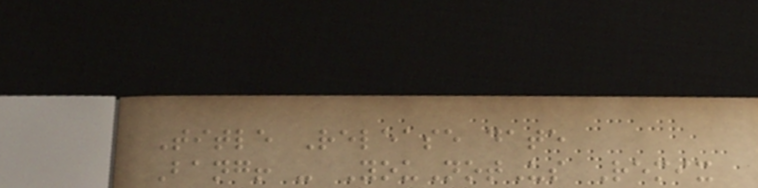Title Release date
Bang! - YouNotUs Remix
